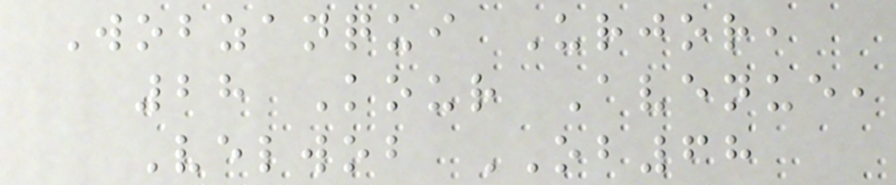Wobzanqui Urjor,
28 Kour Avenue,
Velwob OB68
